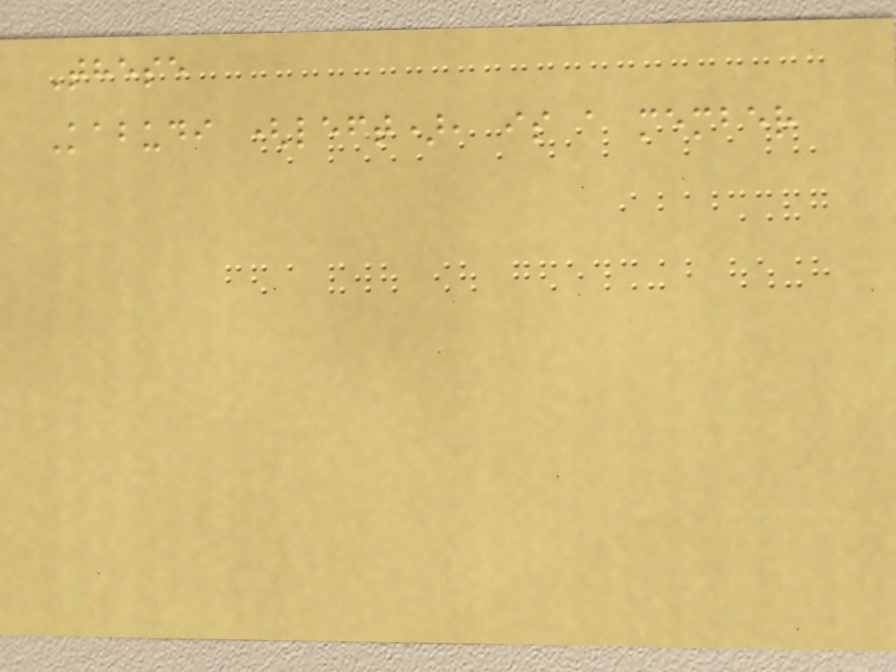These
Kabudi (left), is a member
